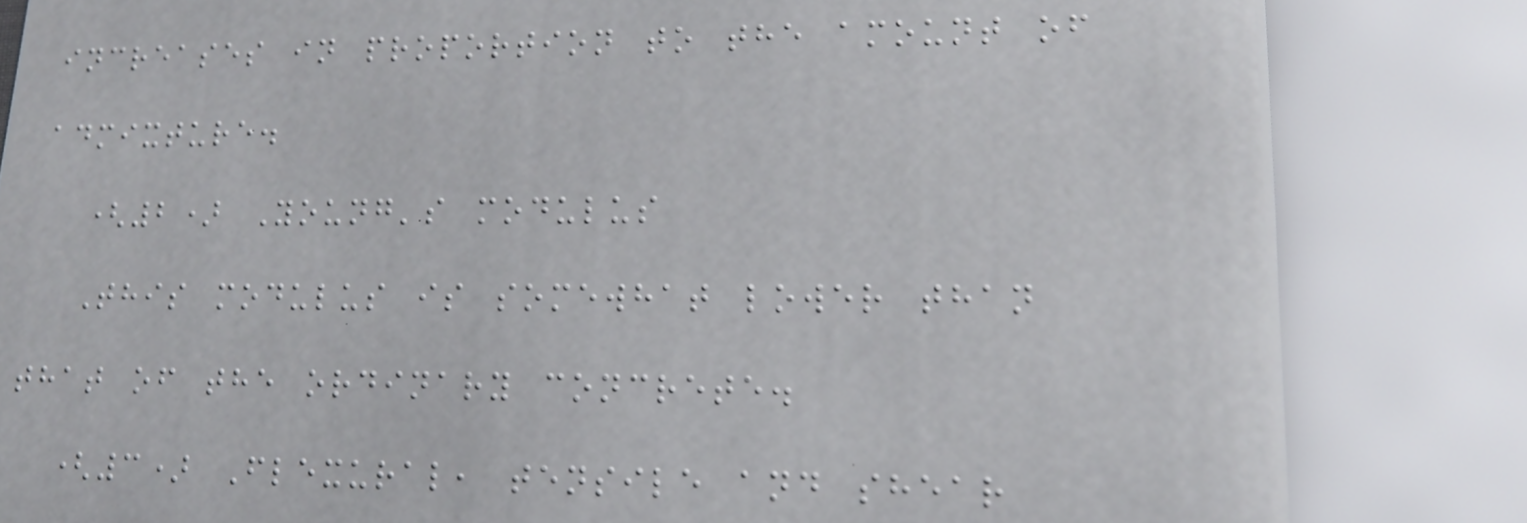increases in proportion to the amount of
admixture.
(2) Young's modulus
This modulus is somewhat lower than
that of the ordinary concrete.
(3) Flexural, tensile and shear
